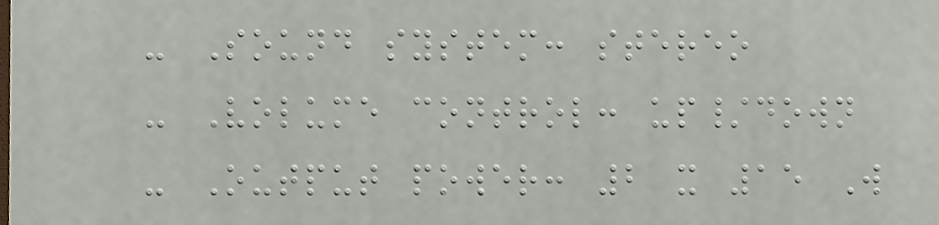- Sound system: stereo
- Volume control: up/down
- Output power: 2 x 15 W
